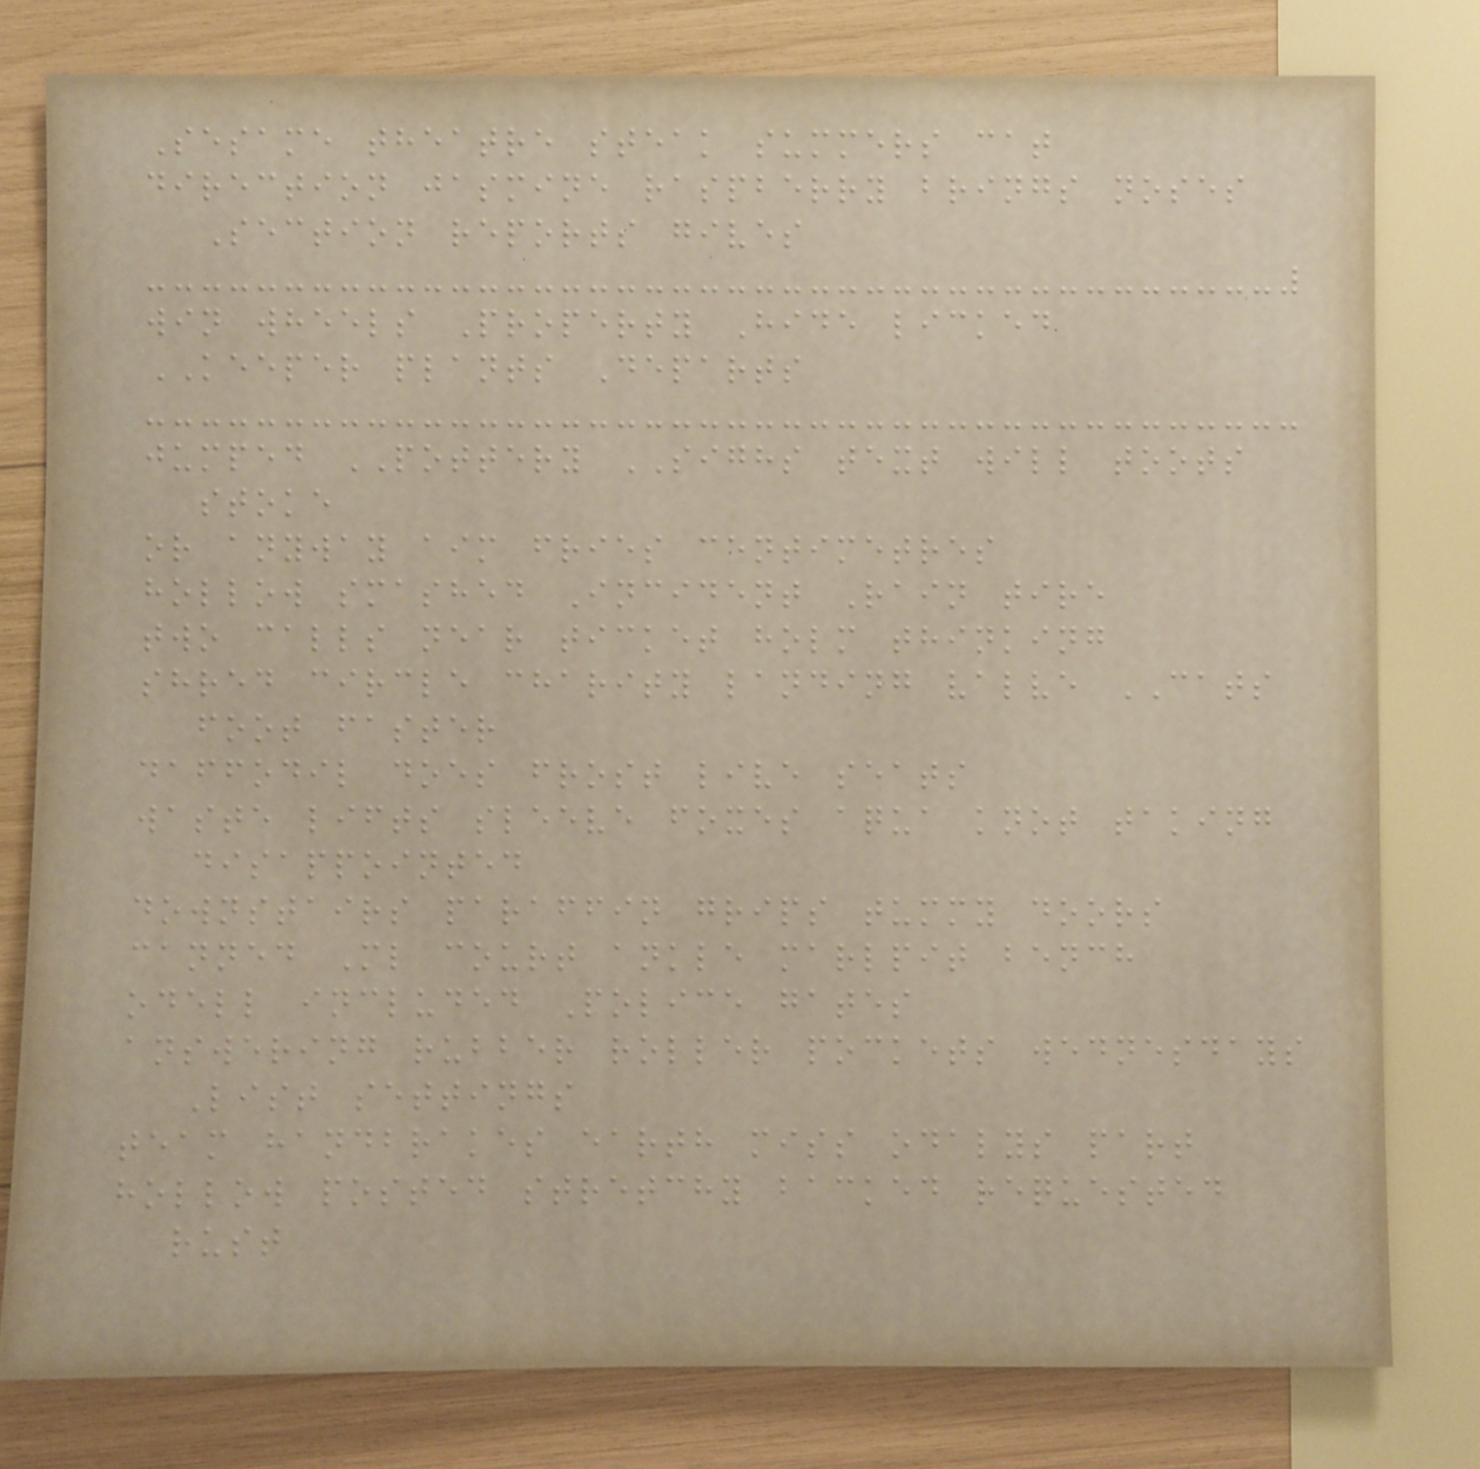Sesame theatre steak summers cat
direction jasmine raspberry brings noses
Section reports gives
win wheels Property Hide licked
KEEPER plants Departs
jumped POTTERY SIGHS text will toots
stoke
or anyway aim fries centimetres
hollow smashed Incident Rain tire
two calls near ticket holm thinking
shred circle charity landing valve CATS
foot faster
daffodil does frost live seats
waste lifts sleeve foxes aqua knot taking
disappointed
downstairs paraffin grips tummy doors
canned Ml court ankle marlpit bench
odell included Police gates
answering rubber roller pockets wednesdays
List settings
team handbrakes earth miss odalys part
hollow posted stretchy backed requested
rust
